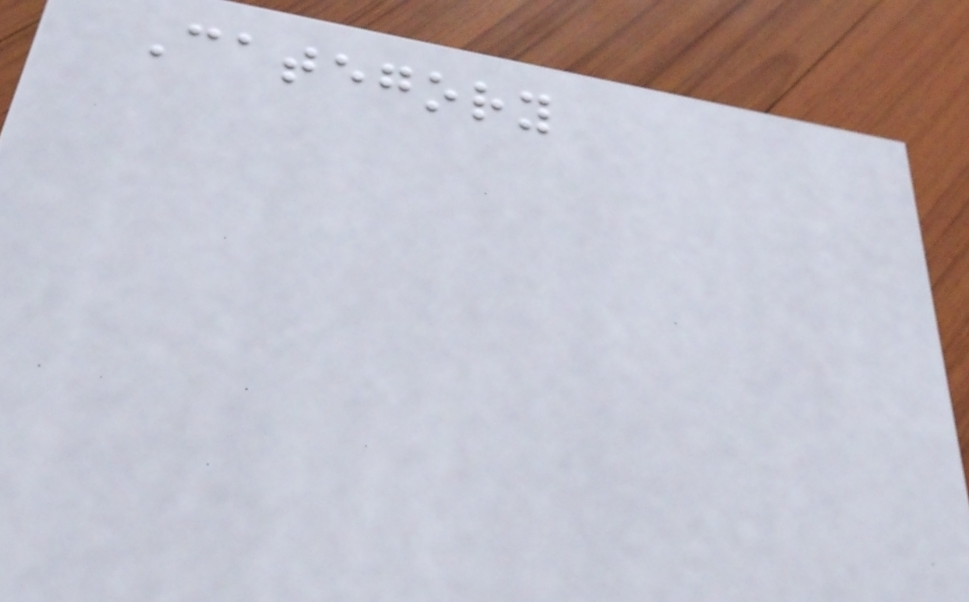Category
